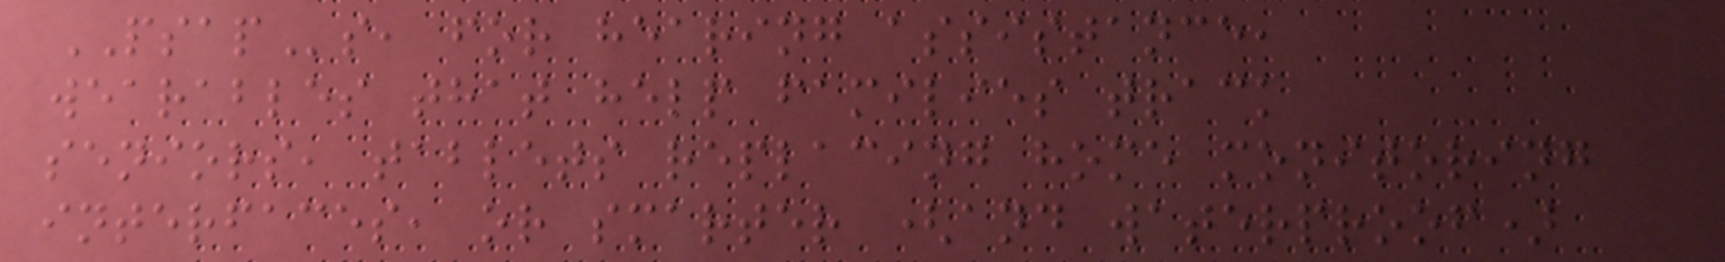PSAPs, for hearing assistance,
wearables that help families track
seniors, tablets replacing home monitoring
interfaces, or smarter (and waterproof)
